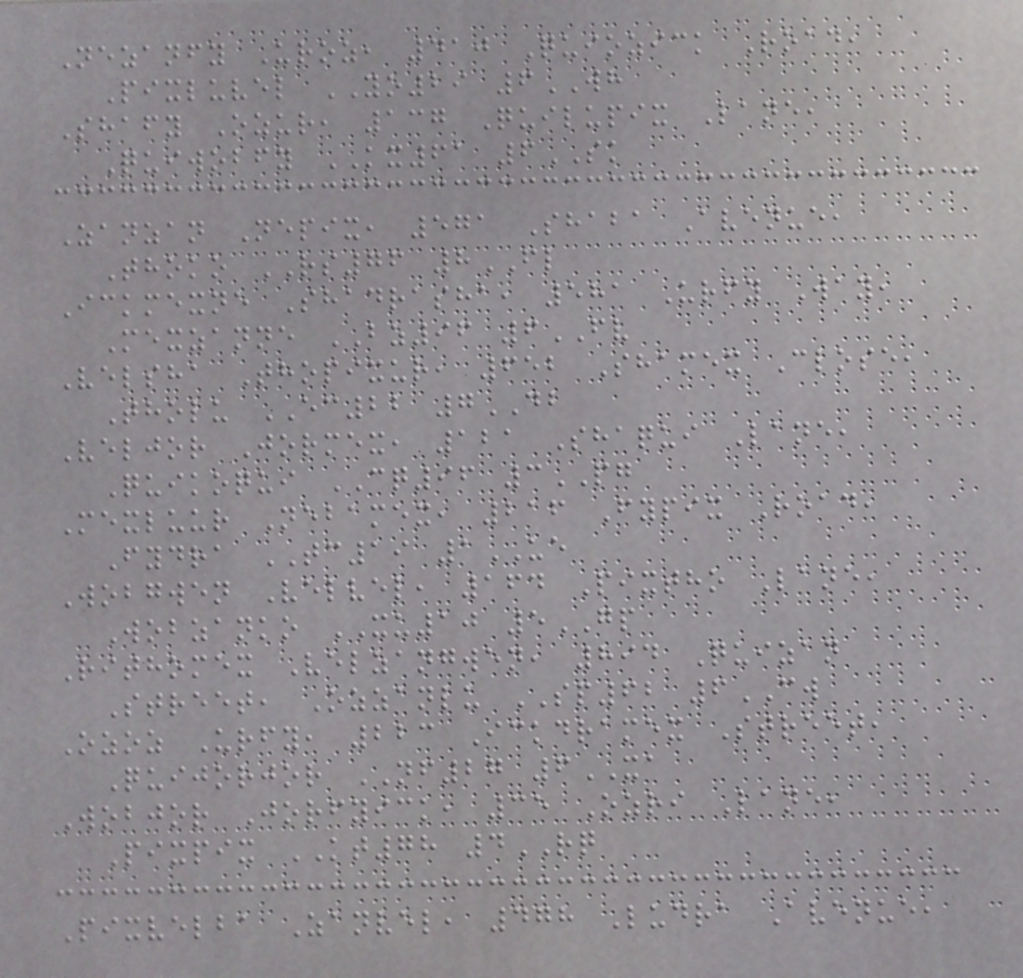Nezanfy Uroz, 410 Quiozick Road,
Pixluvel YO29 6WH
Shafy Ozur, 137 Quilupix Lane,
Quiwobfy KX61 6SK
Zanzan Nepix, 571 Shaba Avenue,
Thoko RS76 8FL
Ickmexne Shadrasha, 581 Urfy Way,
Mexzanne BZ96 6FV
Velsha Thopixur, 652 Shamex Close,
Tholu EC22 7DB
Veljor Jormex, 121 Shaqui Lane,
Quikoqui CQ96 3PG
Mexluur Nebamex, 216 Fypix Road,
Fydra TC19 1UE
Wobgwen Velvel, 164 Pixtho Lane,
Wobzanko XU10 5GP
Rithomex Velzangwen, 894 Quizan
Street, Ozzanlu SP62 6CW
Ozoz Urfy, 223 Ickdramex Street,
Quijorjor NF27 6XA
Wobjor Jorfyick, 35 Ozri Lane,
Pixpix KT78 4RQ
Pixvelba Zanvel, 478 Ludra Avenue,
